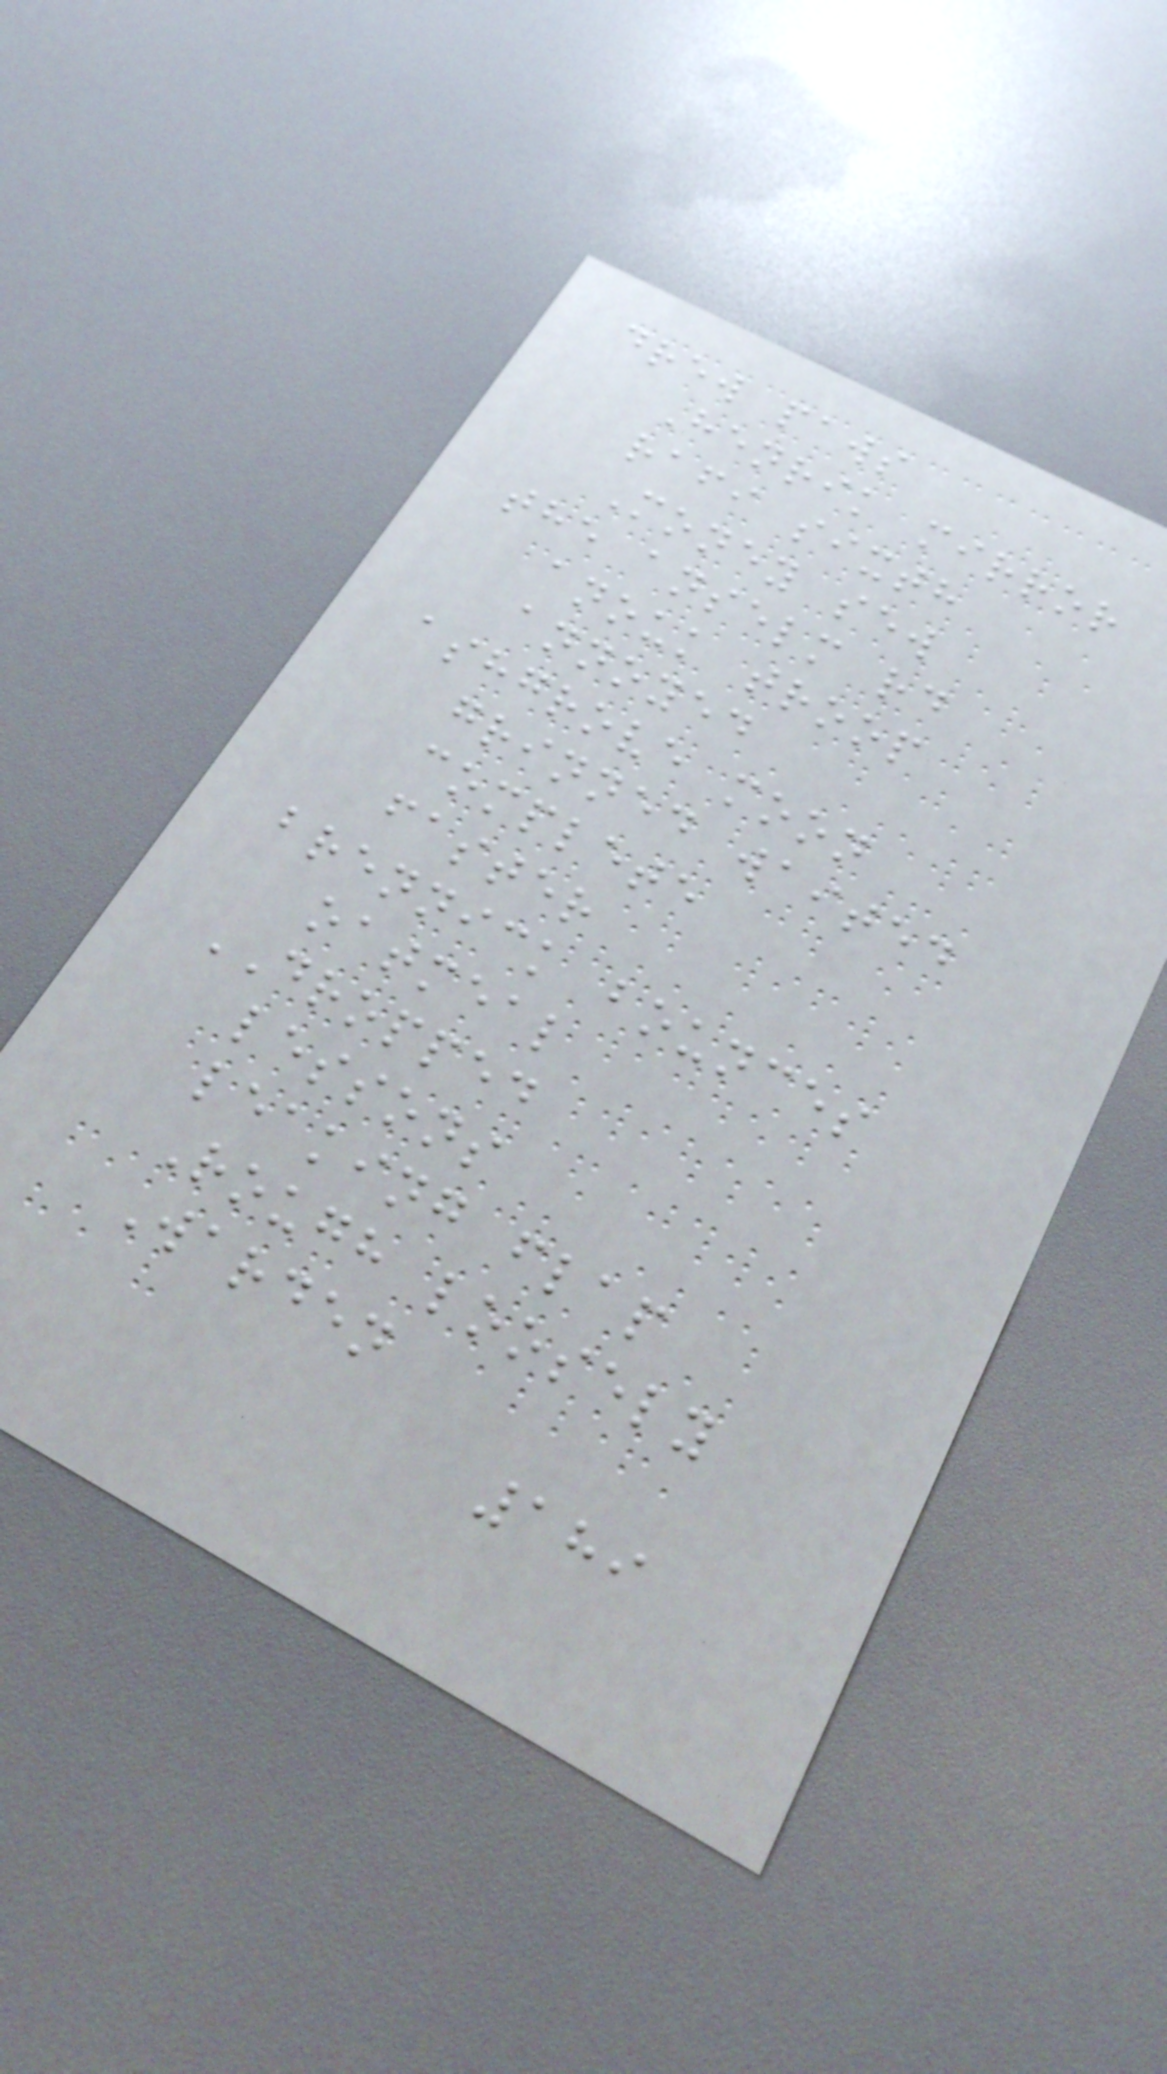drew paws
Henrik mirror
rafi sixth
Money sew
the anselm rd
anouk troop
annoyed
ashgrove moon
grinned waited
complete
faster
brennick bounces
oatmeal
DROPPED
lessons
leaking flap
Rough loosely
Warden
189
